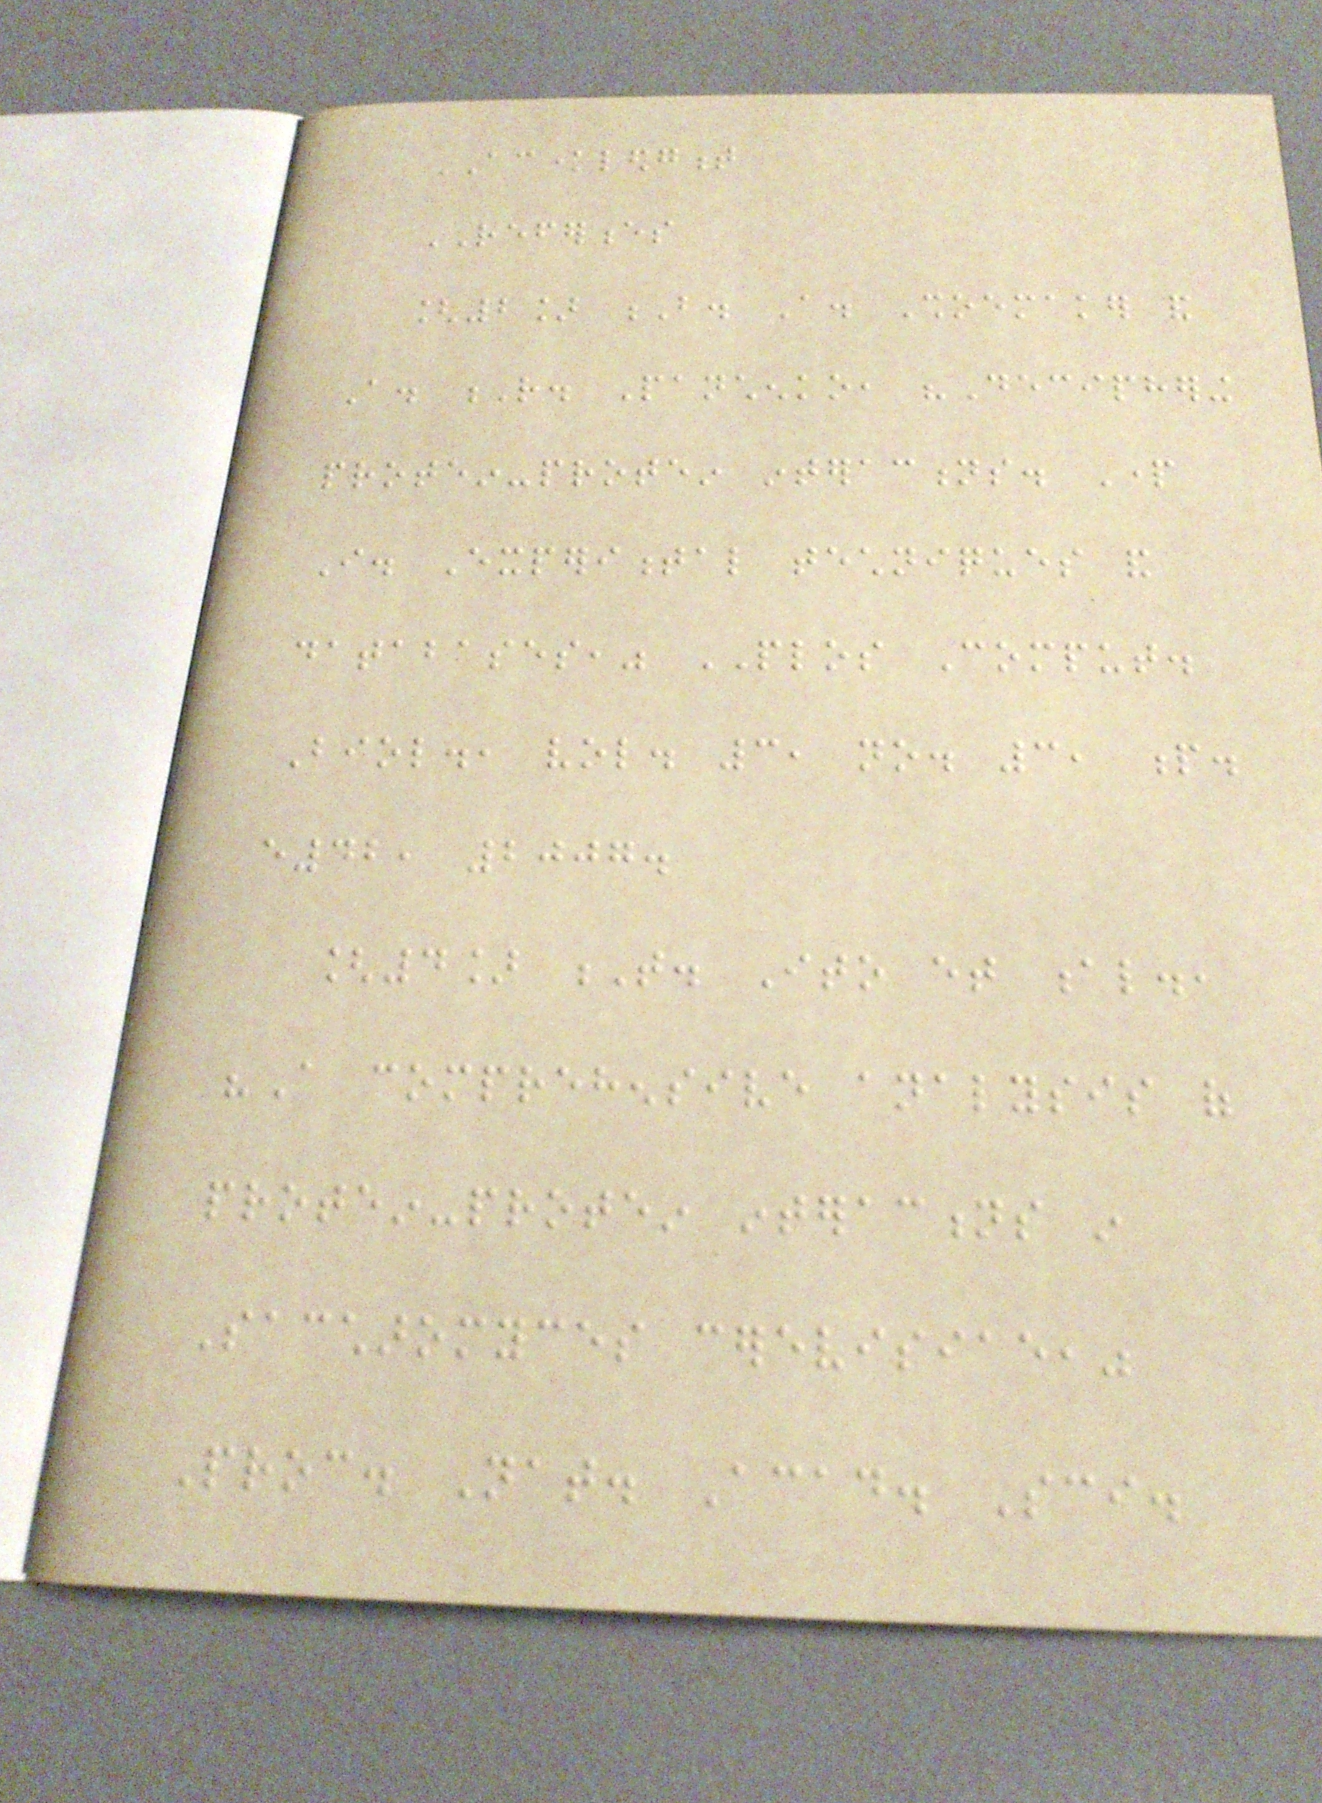ACKNOWLEDGMENT
REFERENCES
[2] B. A. Shoemaker and
A. R. Panchenko, "Deciphering
protein-protein interactions. Part
I. Experimental techniques and
databases," PLOS Comput.
Biol., vol. 3, no. 3, p.
e42, 2007.
[4] T. Ito et al.,
"A comprehensive analysis of
protein-protein interactions in
Saccharomyces cerevisiae,"
Proc. Nat. Acad. Sci.
